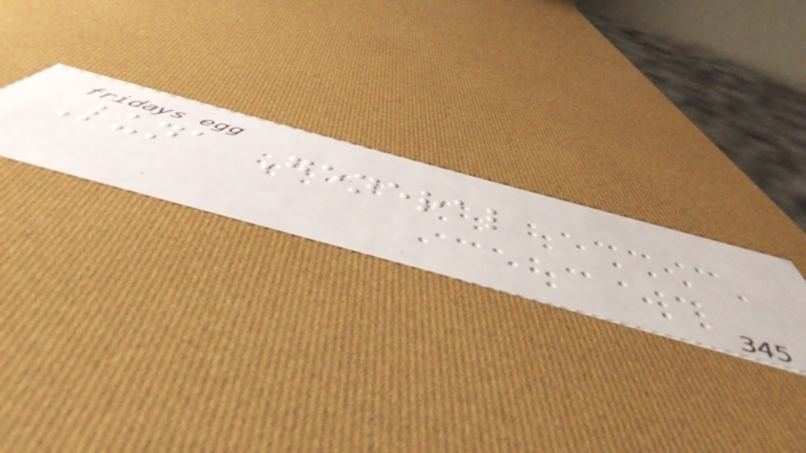Luna General
